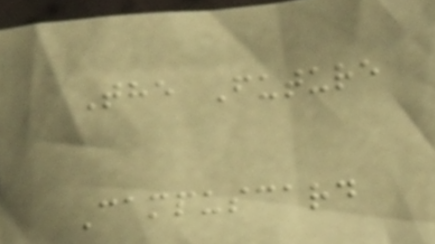The Future
Campuscard
